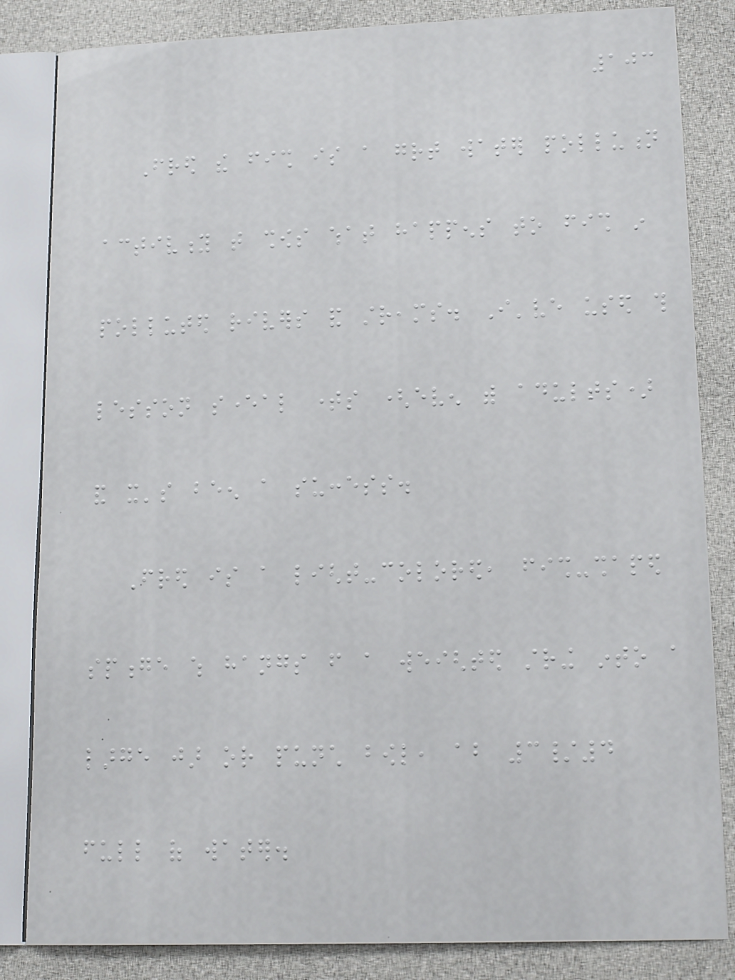103
Fred the fish is a great water pollution
activity that shows what happens to fish in
polluted rivers and streams. I've used this
lesson several times (even with adults)
and it's been a success.
Fred is a light-colored, fish-shaped
sponge which hangs from a weighted string into a
large jar or punch bowl, about 3/4
full of water.
